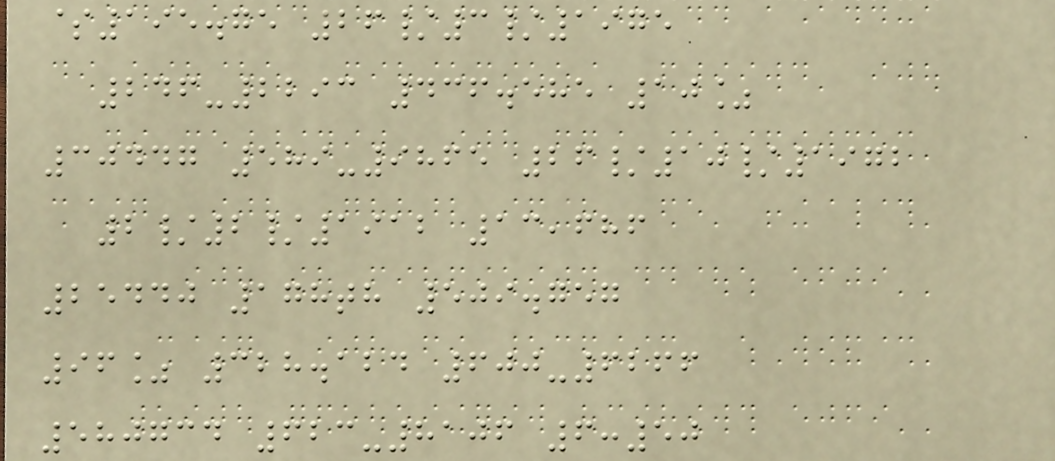$195.75 26/3/1975
246-2293 436.585 10%
30447 589-9865 26/10/1972
2/2/1912 13,686
25440 178th 509.757
96% 328.124 600-6266
580734 623-8106 6:50
